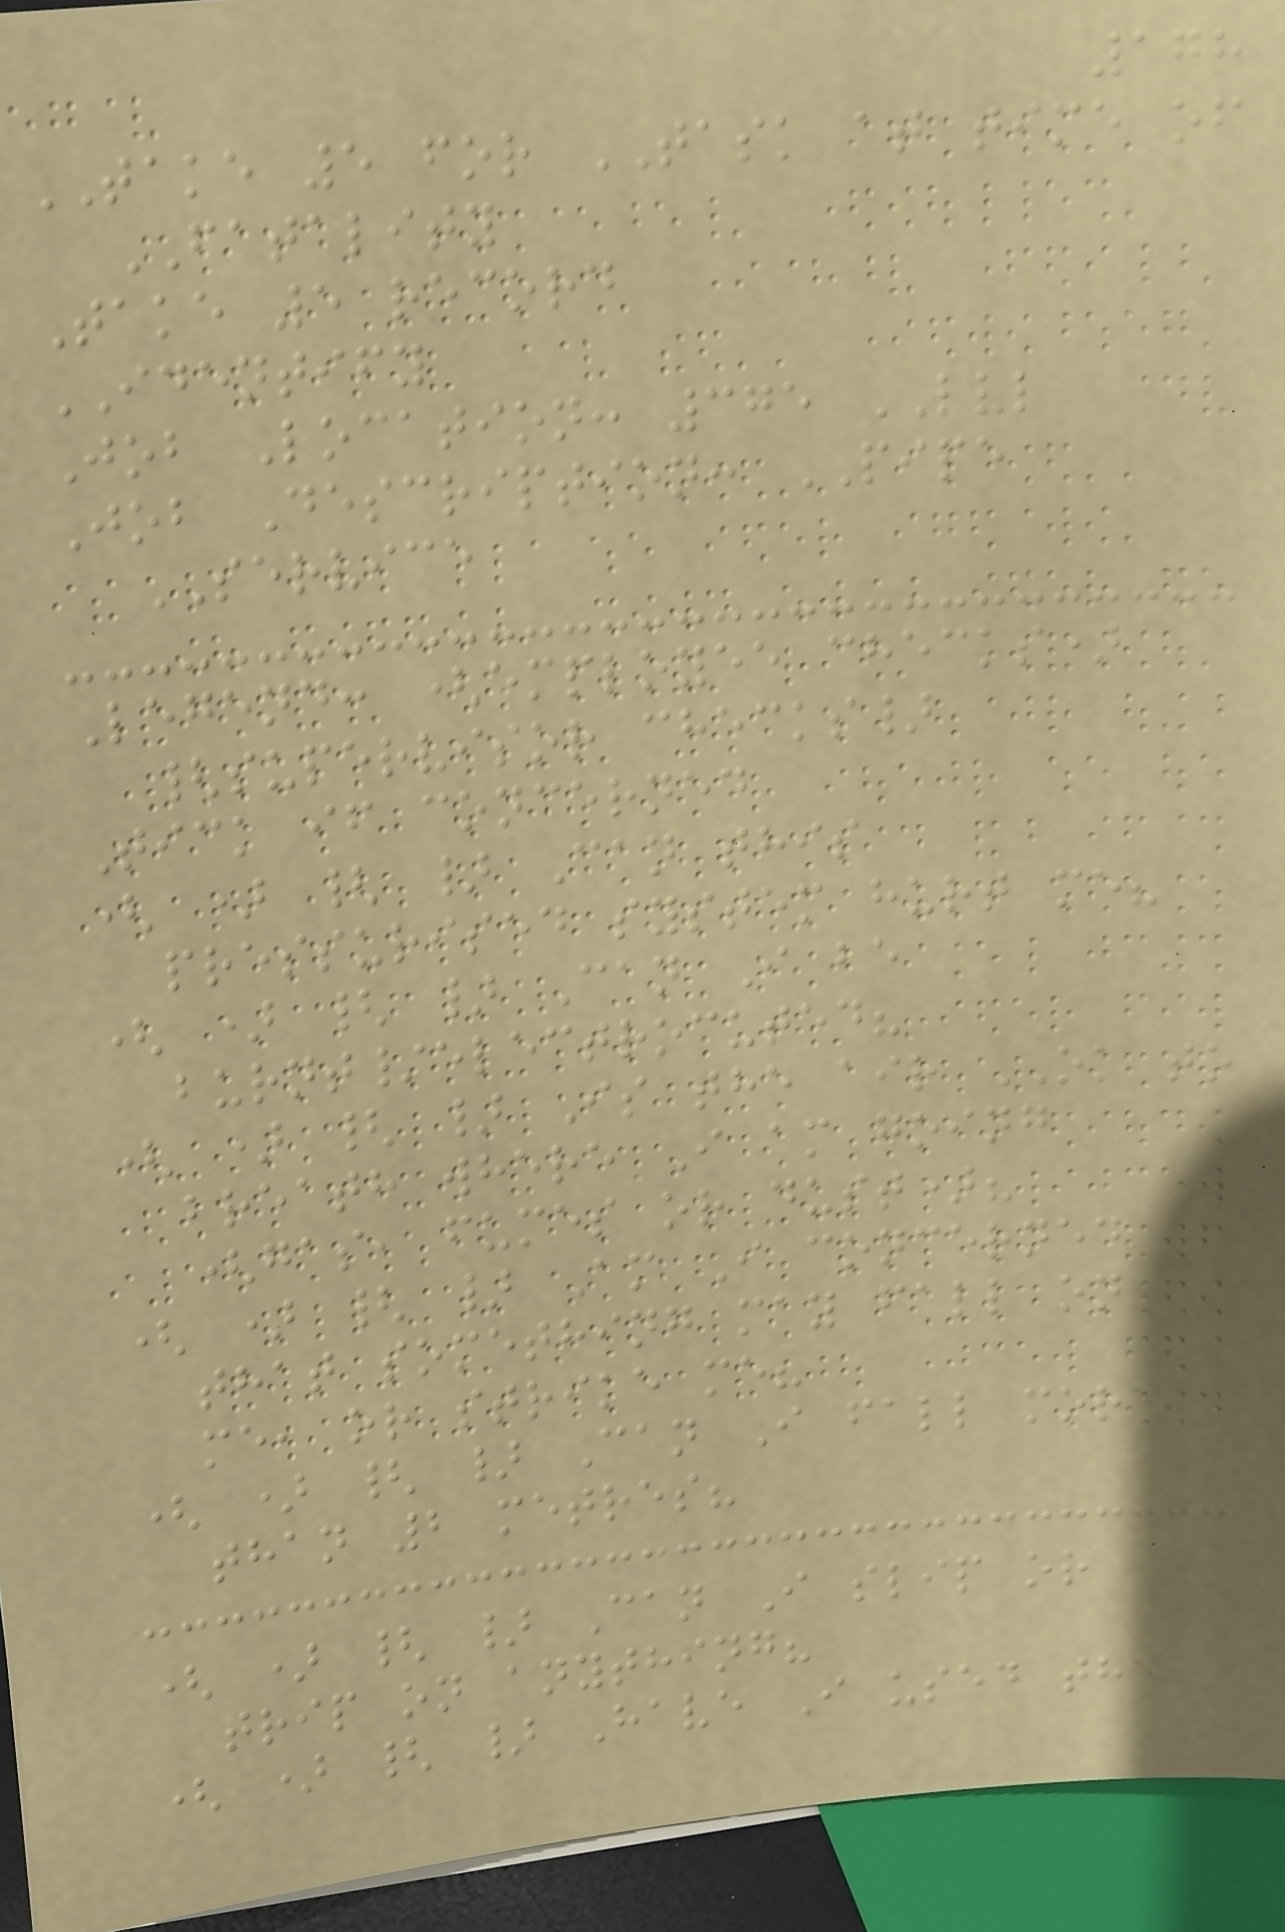178
TAKE 5 for TASK at time of
FATALITY
Take 5 record
IDENTIFY
Job Location: 375 LVL
Job Description: PIPE
SERVICE
Legend: (employee checks)
{supervisor checks}
Tick if concerned
( ) { } Can this
pressurised system hurt me?
( ) { } Can I be
burnt/electrocuted?
( ) { } Is the air OK to
breath where I am going
(gas, fumes or dust)?
( ) { } Am I concerned
that something may fall on
me, or strike me?
( ) { } Can I fall more
than 2 metres?
( ) { } Can I slip or
trip on anything?
( ) { } Have I used the
